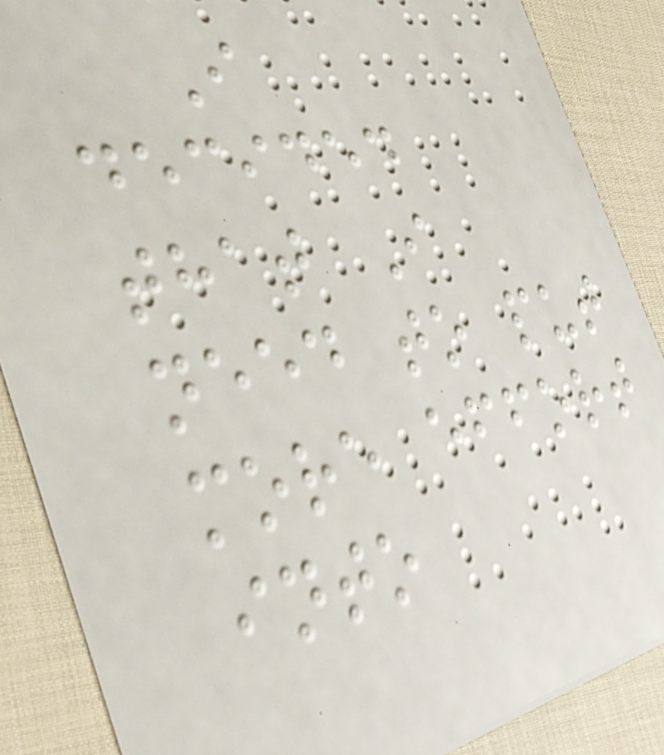I
decided
that I
need to put
more effort
into
